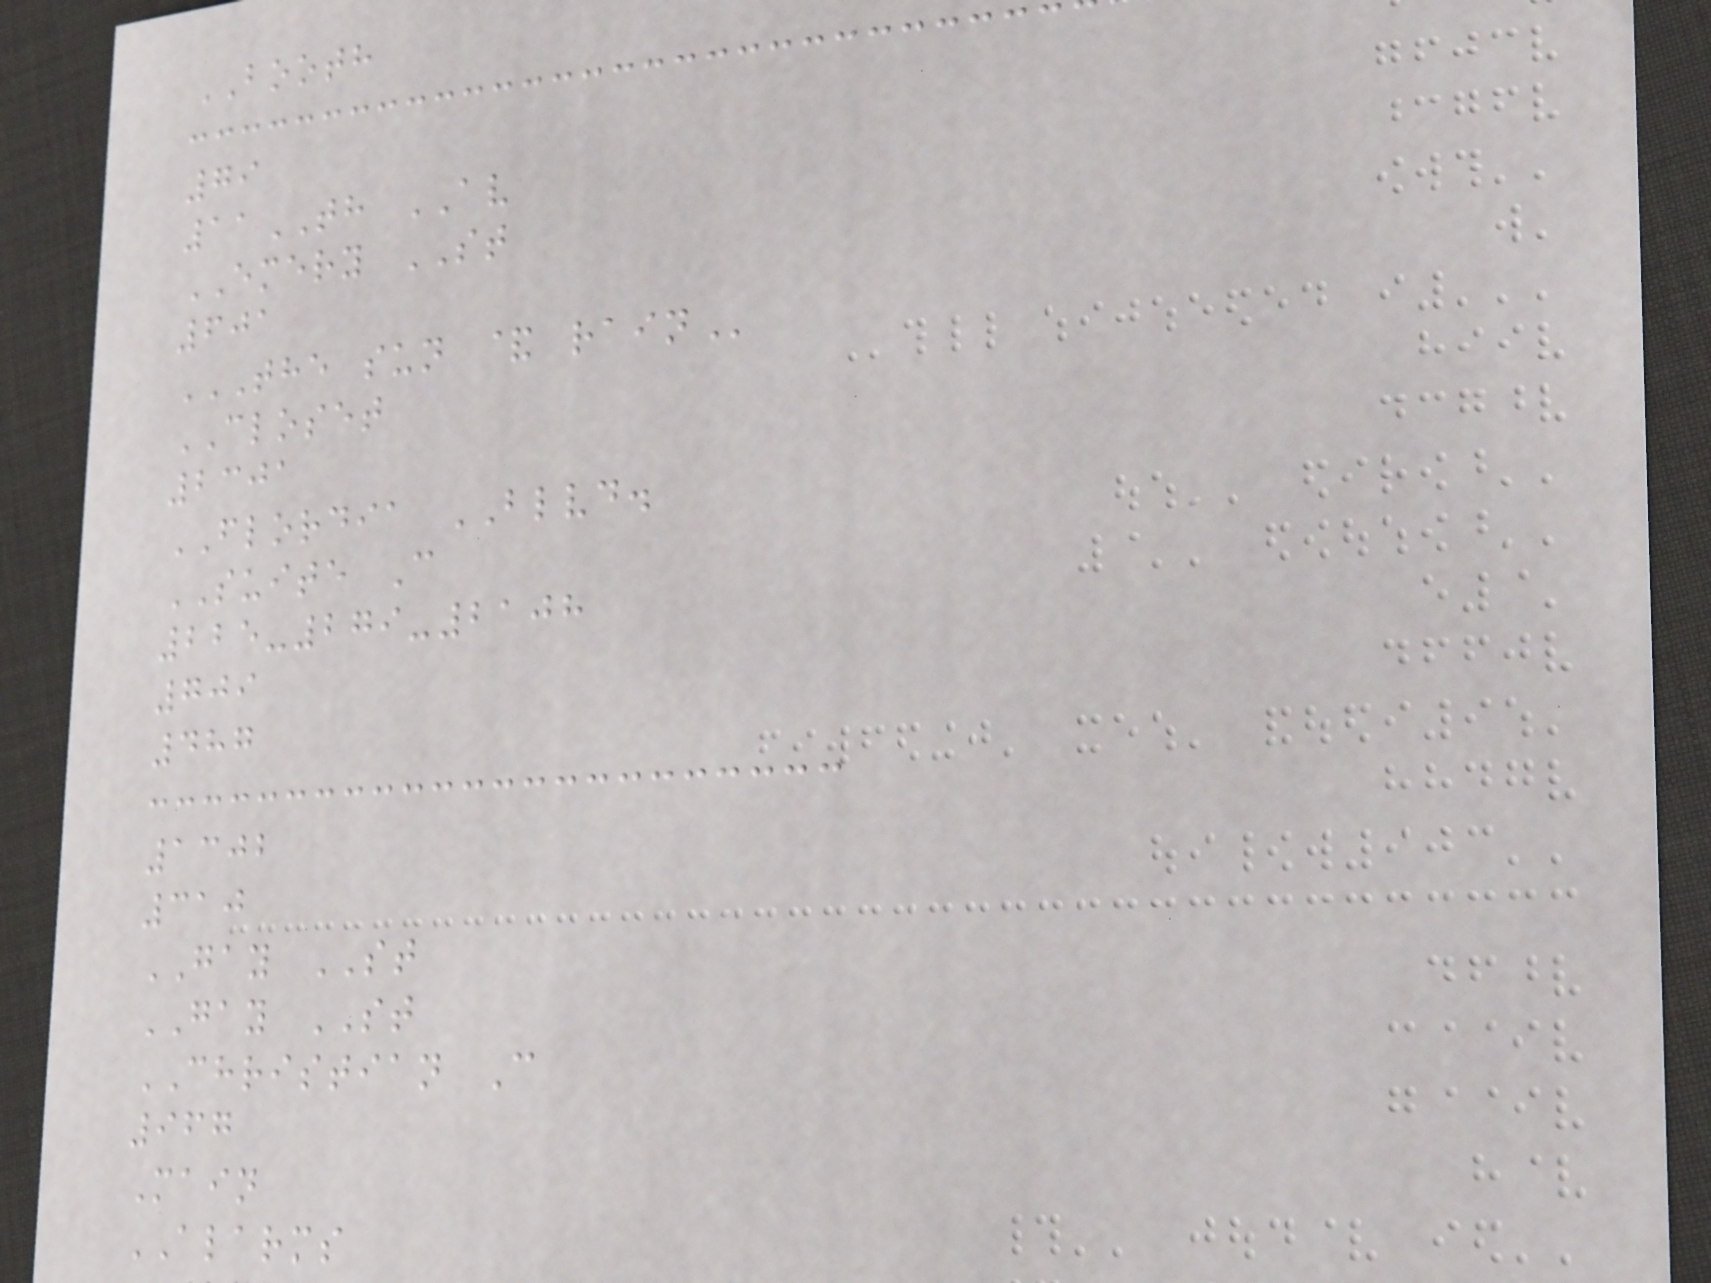BOOTH
79
11TH AV
EMERY ST
601
THE SUN & RAIN
CLOSET
2301
FLORDIA BLVD.
SUITE C
225-279-2108
709
487
1302
310
GAY ST
GAY ST
CHRISTIAN C
967
Main
ALARMS
